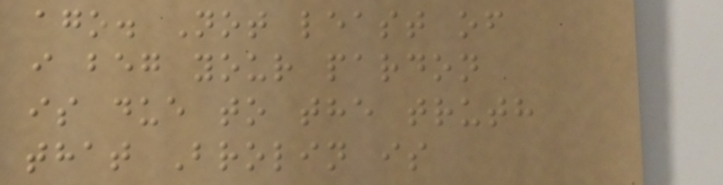ago. Not least of
i beg your pardon
is due to the truth
that Brolin is
